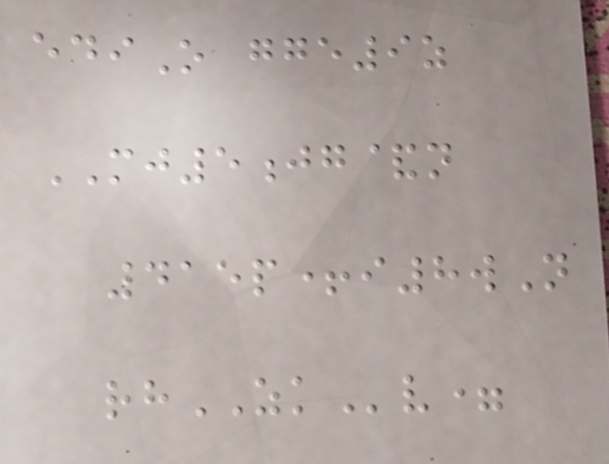ediO gge9z
MJ5jg&n
415p+i8wN
rhZKv=
